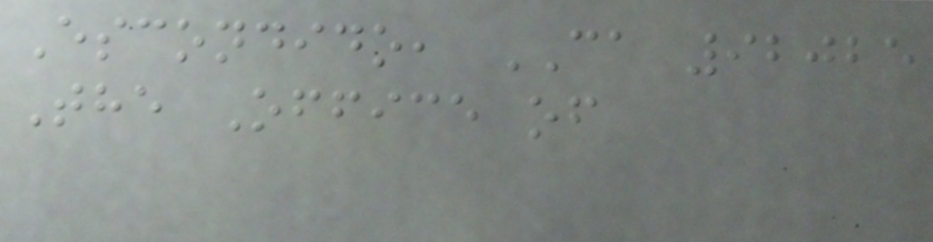Escondido, CA 92025
The Office of
